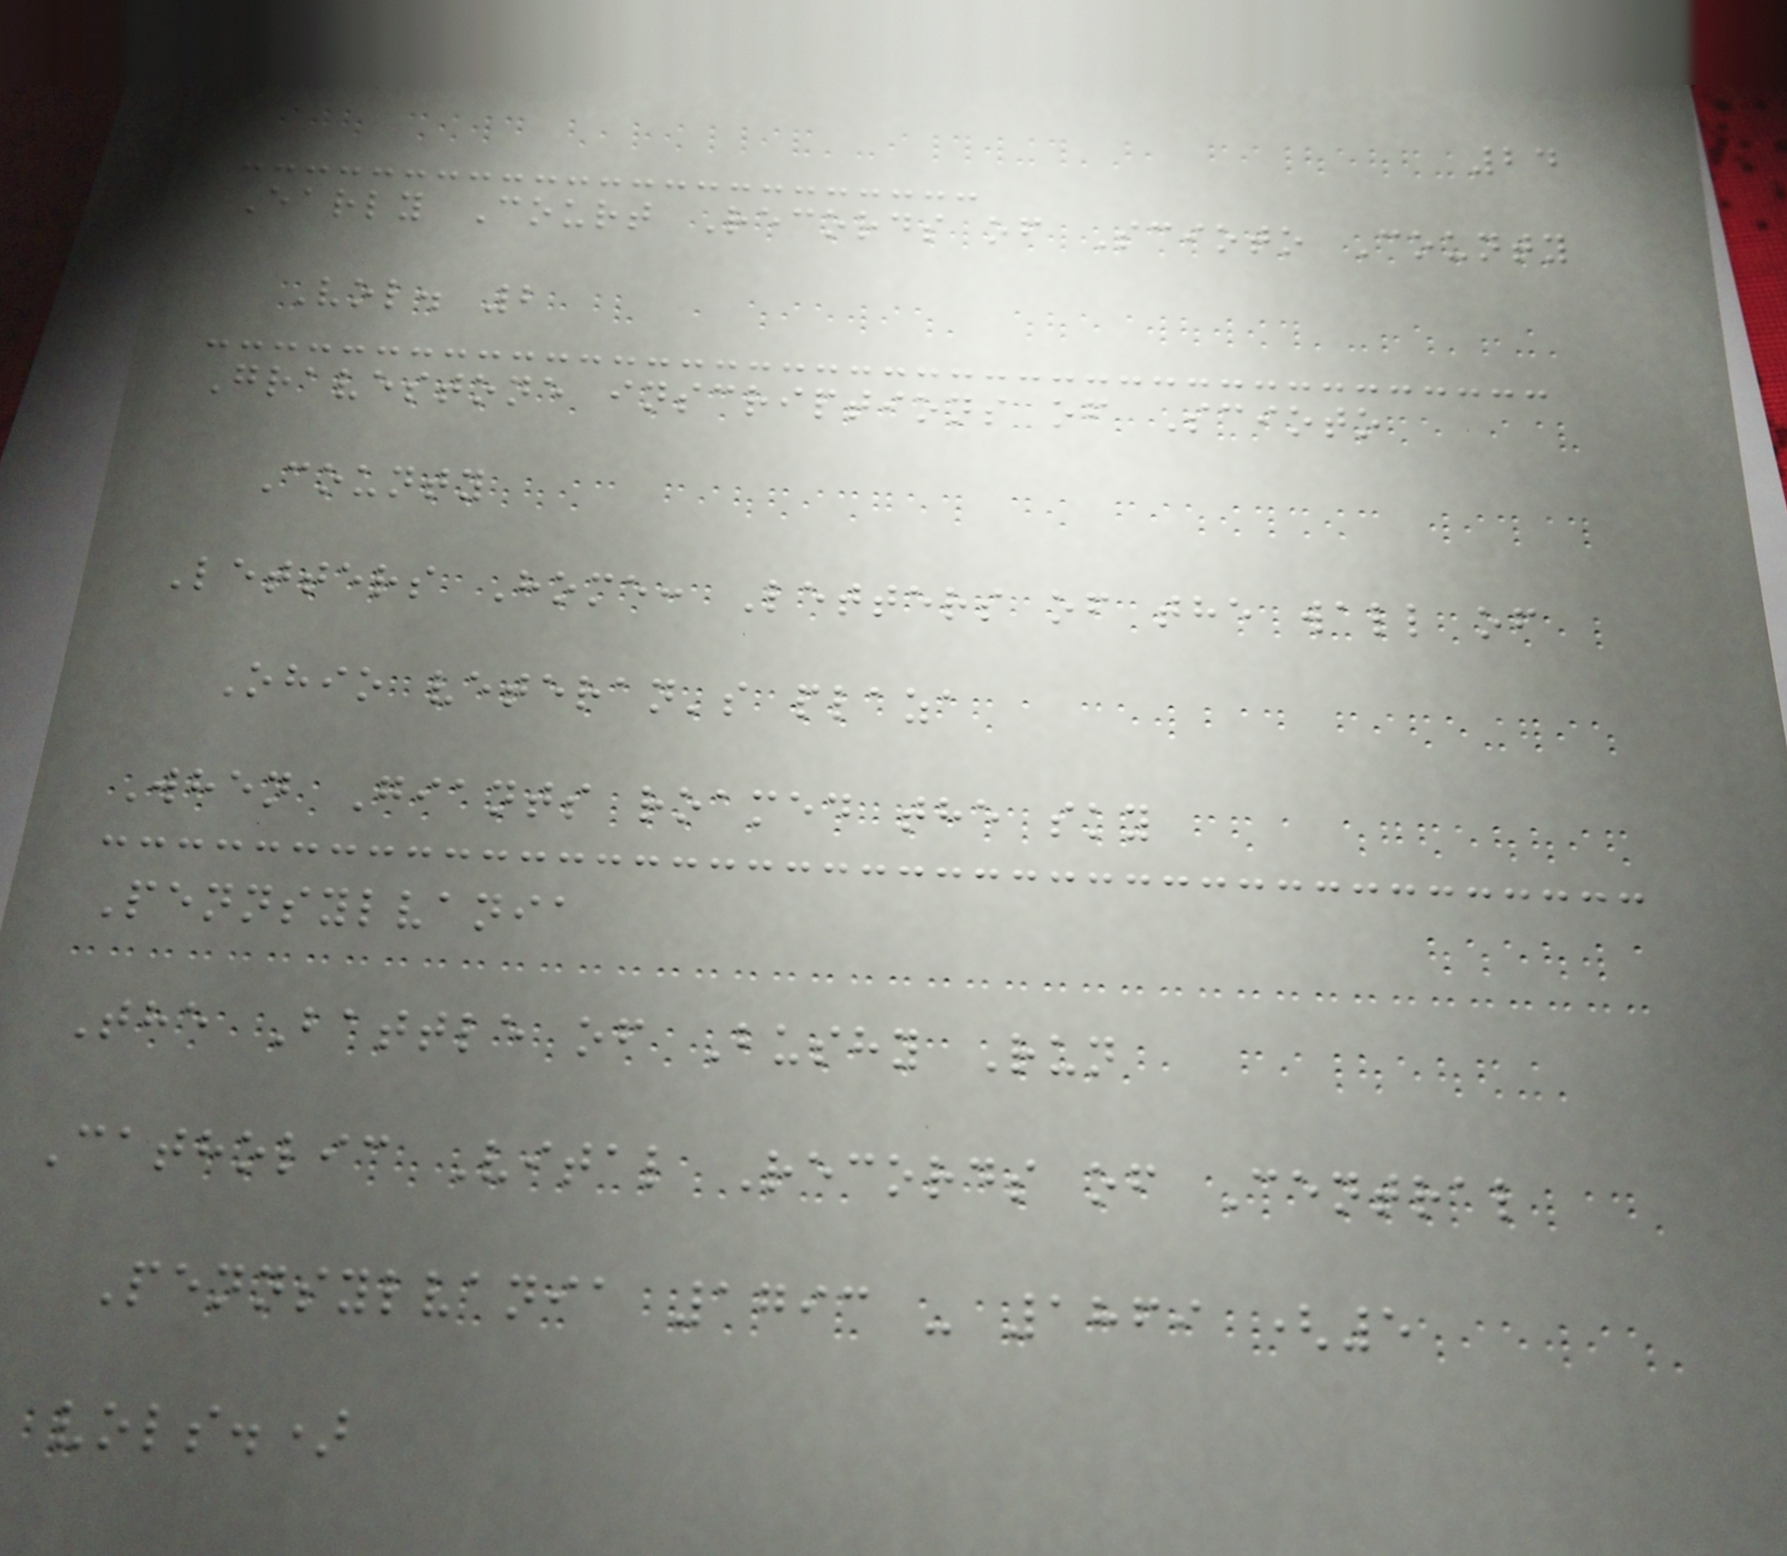24
Early Court Records of Scioto County
Vol. 2
Gravestone inscriptions of Scioto
County
Letters Home: Letters of the wall of
Ohio veteran's plaza
When Giants roamed the sky
Pennsylvania
The Battle of Bushy Run
Catholic Vital Records of Central
Pennsylvania 1793 - 1869 (5
vols.)
